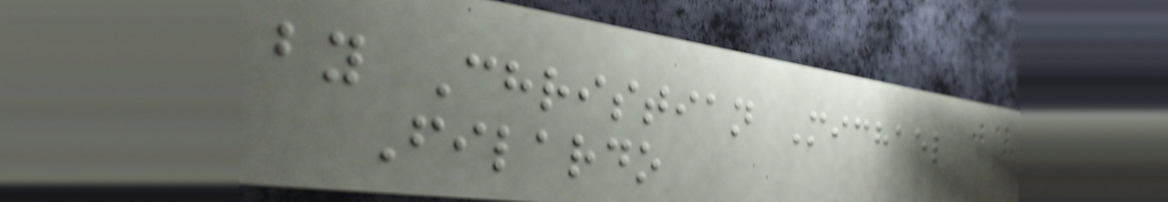by Christian Michael
Filardo
